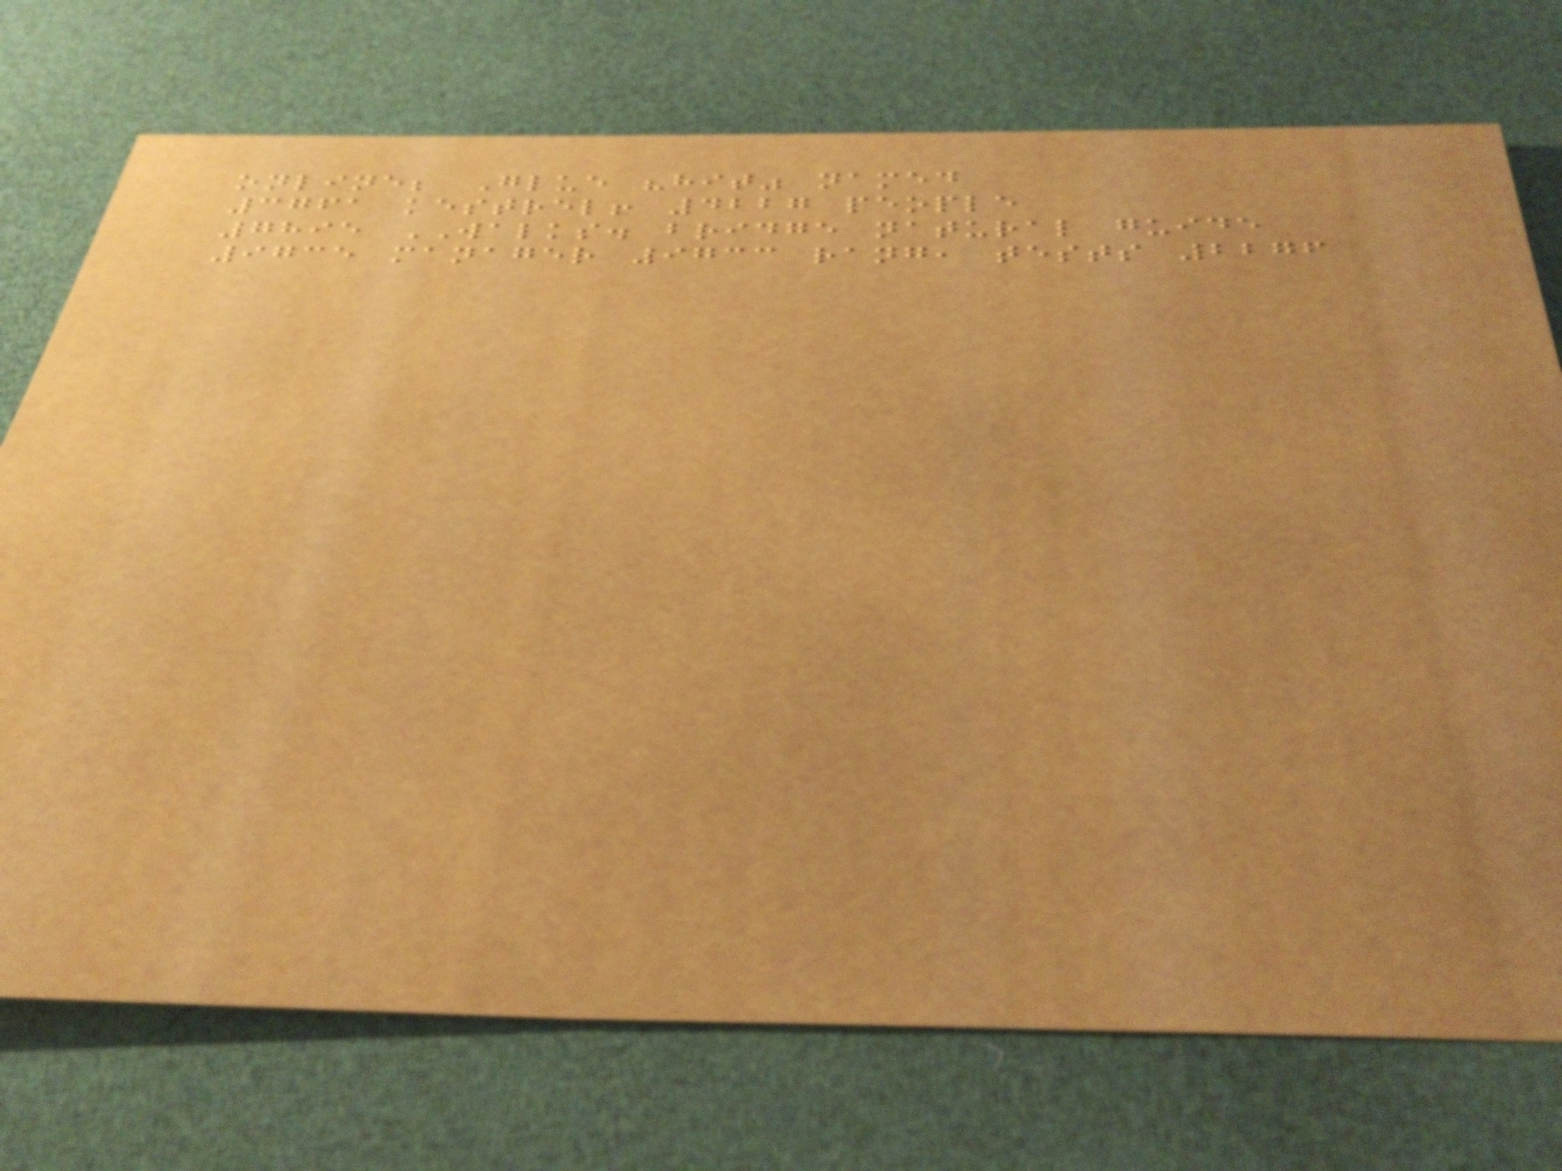online; Glue "hit" named
3761 kestrel! 4227 people
7895 WALKS. bridge natural guide
9735 manager 9733 rang, tests 2276
